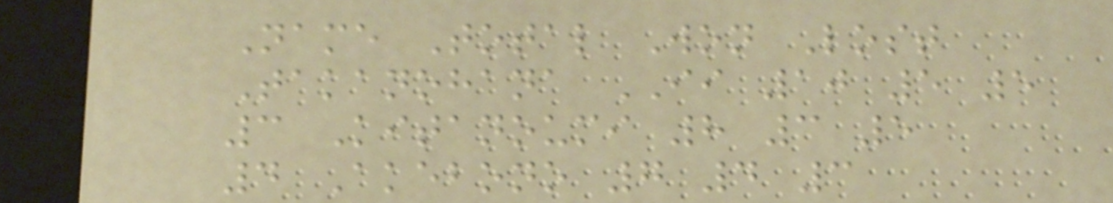Name Total Won Lost
Takanohana II 10 5 5
3 Kitanoumi 8 3 5
4 Akebono 7 4 3
